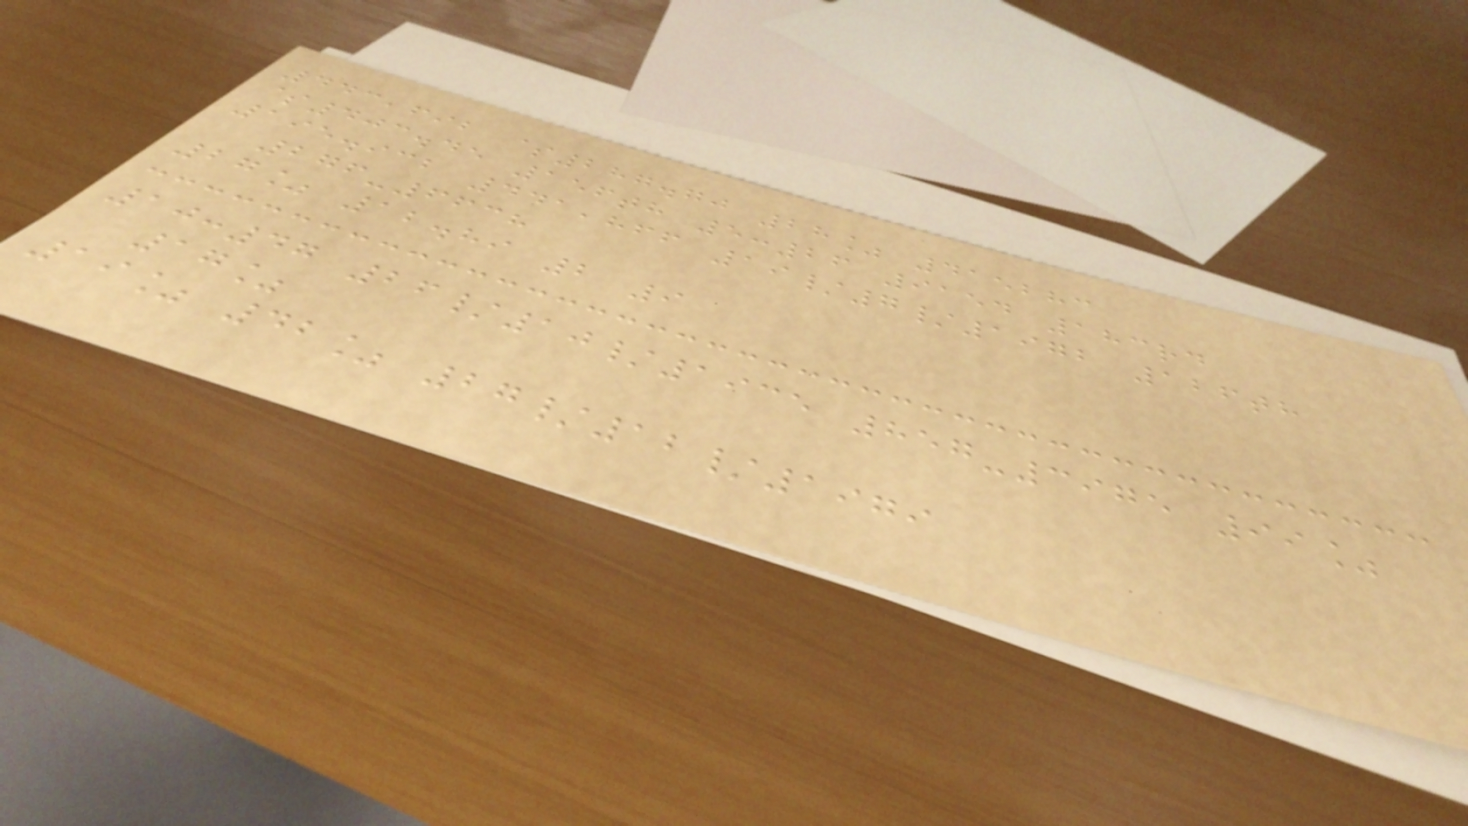443,692 $287.70 28% 415283
$403.45 156th 5:26 9154 183rd
195.932 441,866 19/7/1972 126th
276-6638
27% 12.89 2 9
10:47 26/10/1935 857-3975 99%
17%
19% 42% 27/12/1979
